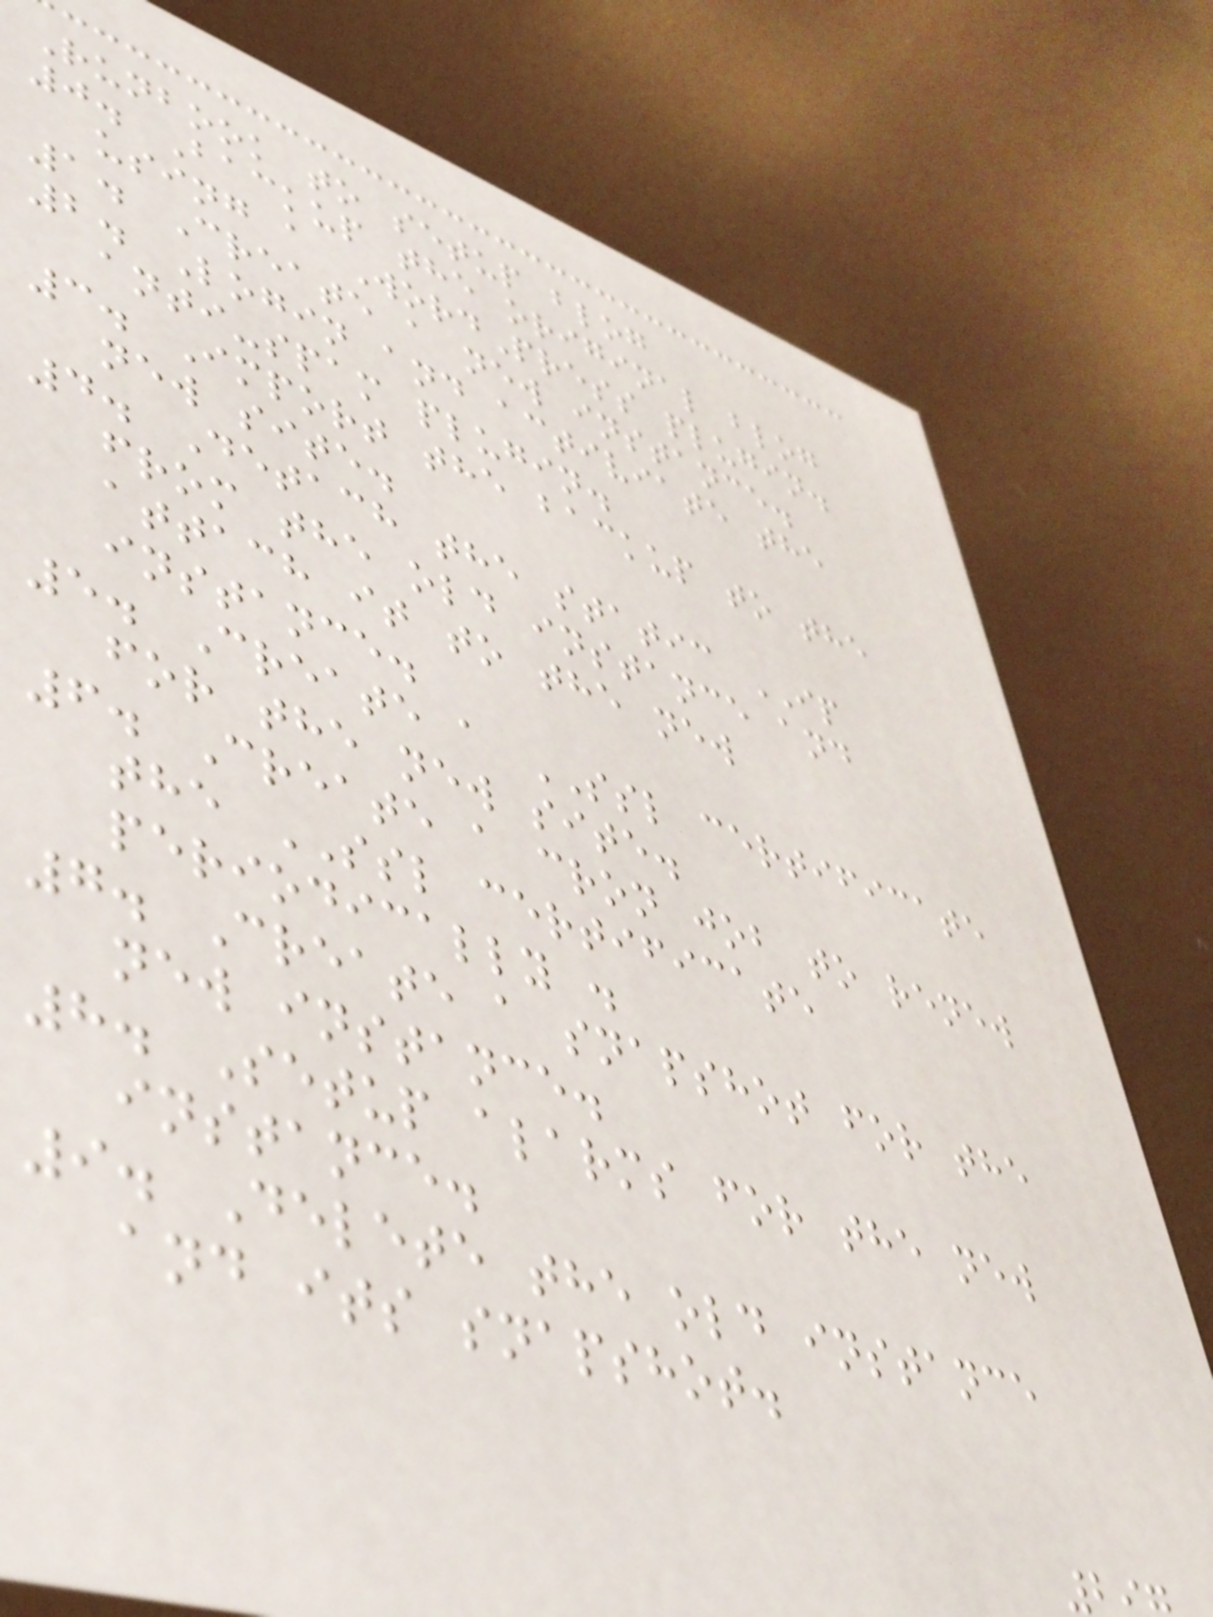Runbook to setup blog
0. Backup the original blog
using a WordPress plugin.
1. Create a new instance.
2. Login and activiate the
anti-spam plugin.
3. Import the backup to the
new site.
4. Detach the static IP
from the old instance and
attach it to the new
instance.
5. Create a SSL certificate
for the new site.
6. Create a cron job to renew
the SSL certificate
periodically .
7. Create a snapshot for the
new instance.
8. Setup alarms for the new
instance.
9. Delete the old instance
and its snapshot.
